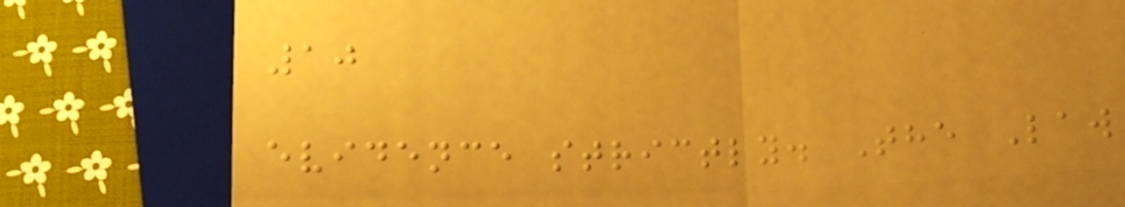10
evidence strictly. The Law
